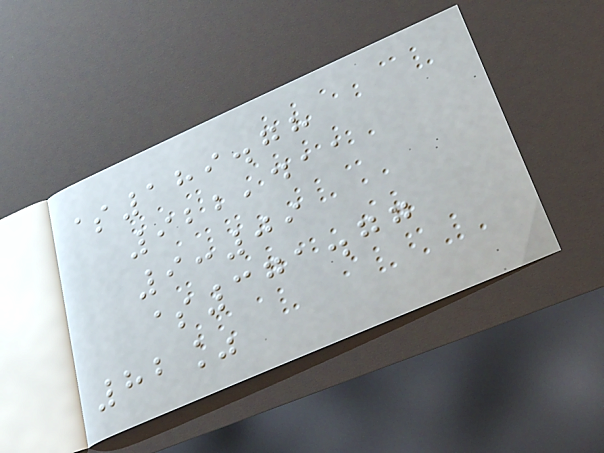$189.78
922,411
9:09
$371.77
82%
